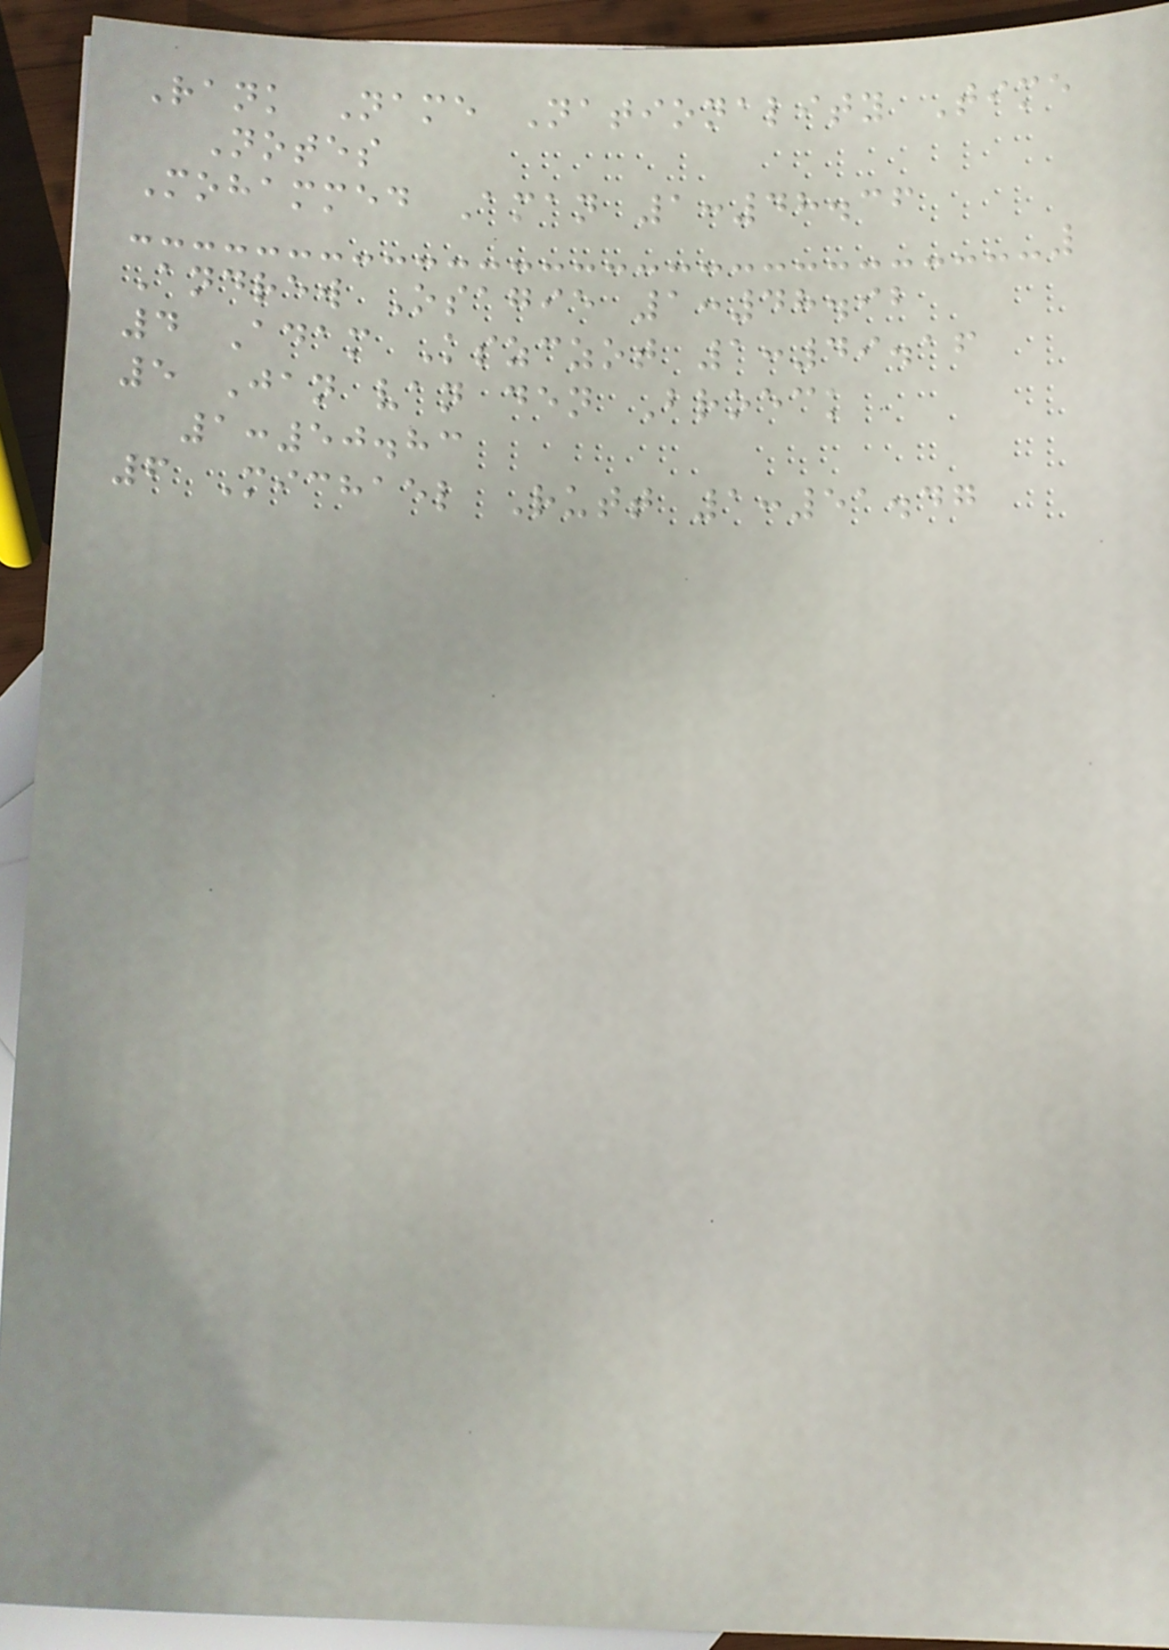Rank Name Nationality Time
Notes
Mohammed Aman 1:48.36
Andrew Osagie 1:48.92
4 Adam Kszczot 1:49.16
5 Jan van den Broeck
1:50.83
6 Michael Rutt 1:51.47
